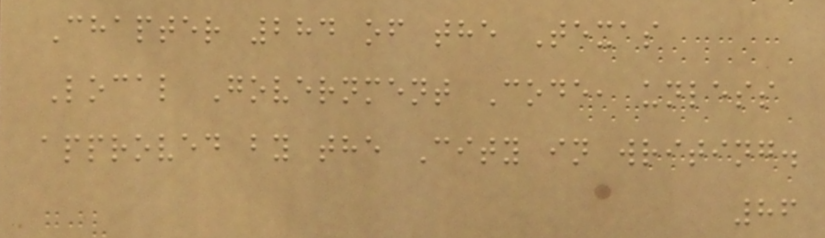Chapter 284 of the Texas
Local Government Code, unless
approved by the City in writing.
86
